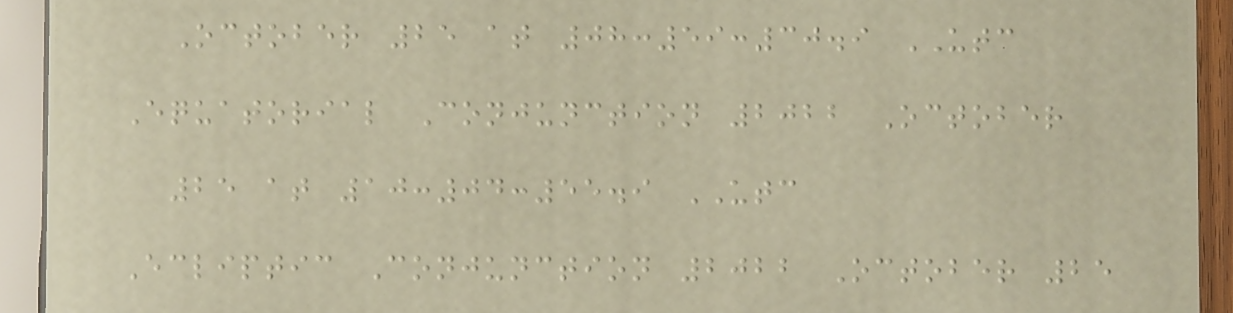October 25 at 08:59:30.9 UTC
Equatorial Conjunction 2022 October
25 at 10:04:55.9 UTC
Ecliptic Conjunction 2022 October 25
